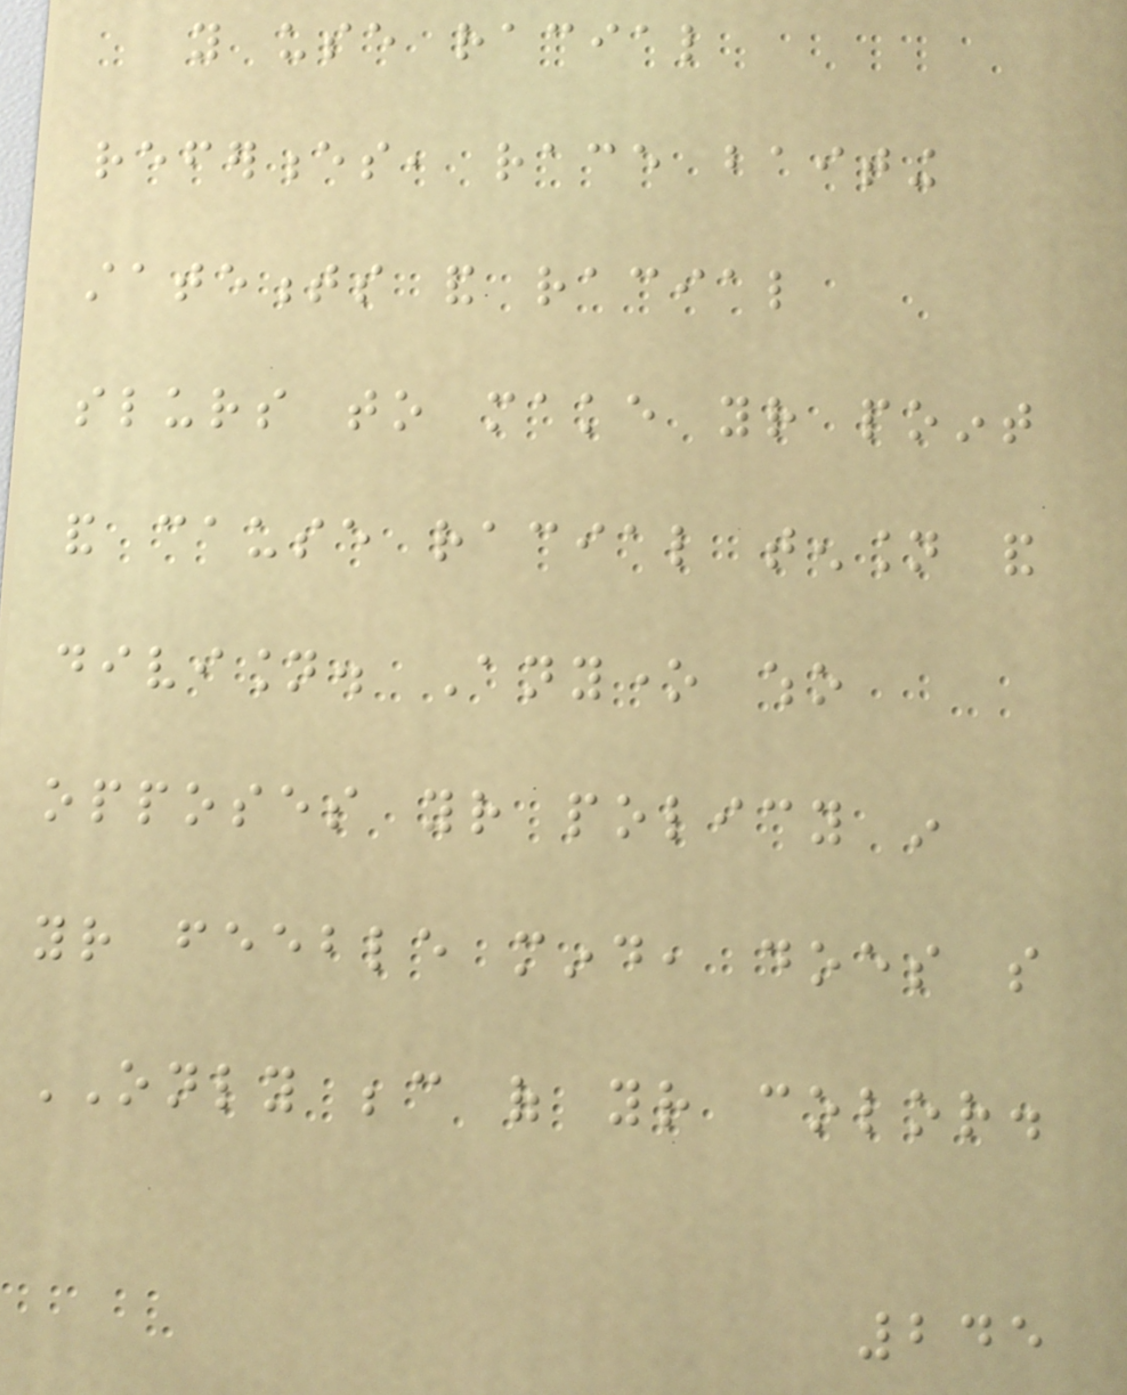you use racial
references, race baiting
statements and racial
slurs to make your point
and cause racial tension and
division. Anyone who
opposes your policy in
your feeble mind, does so
ONLY because of your color.
245
